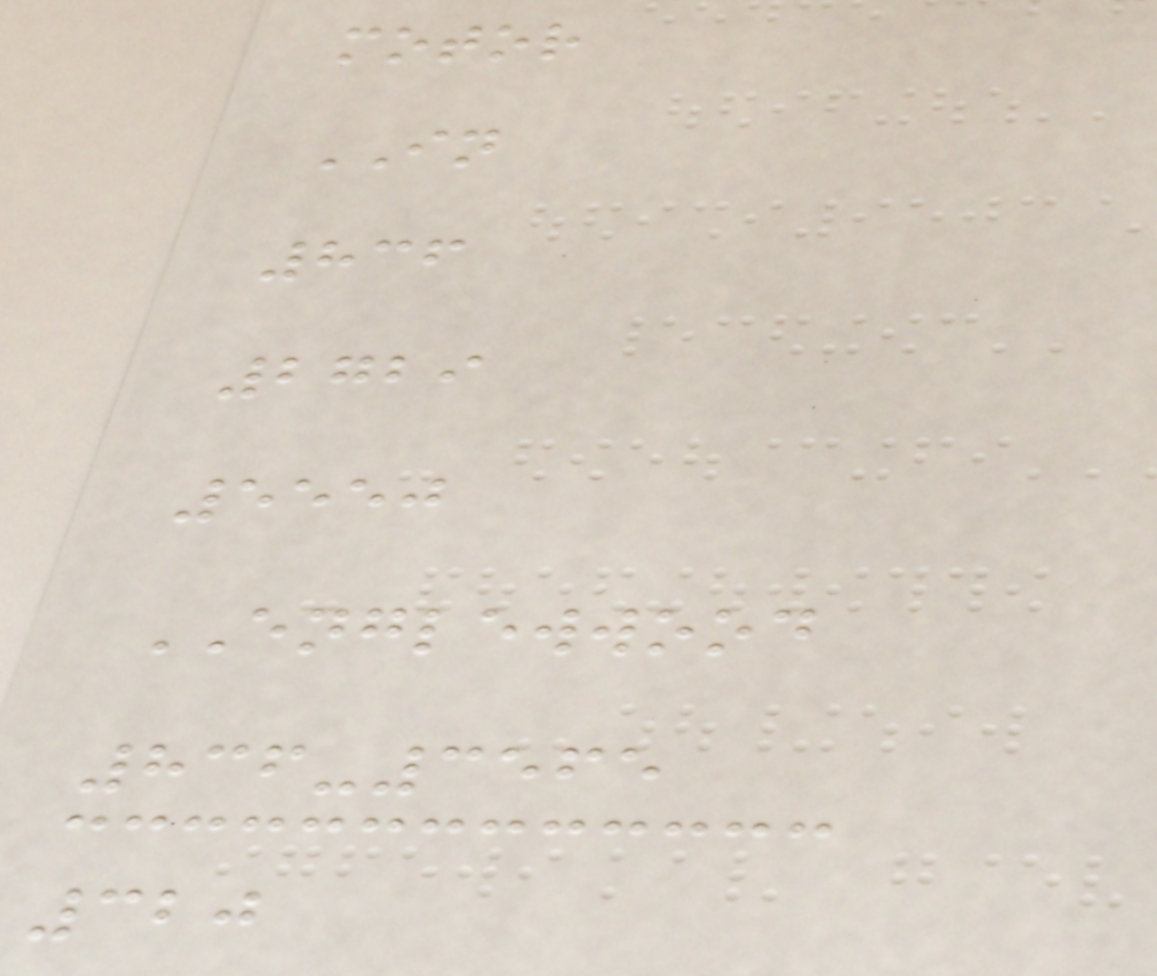motor
IN
836
2729
5550
ENGLEWWOOD
836-3565
320
